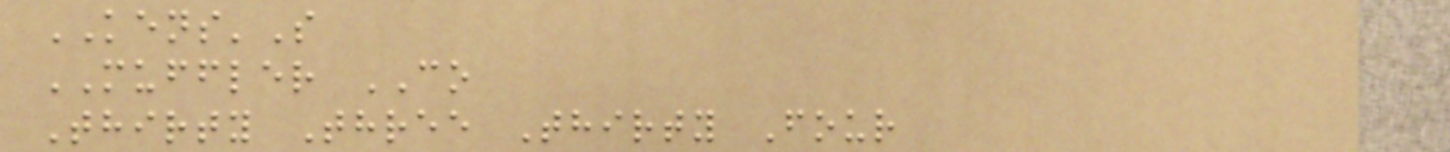KENS'S
MUFFLER CO
Thirty Three Thirty Four
